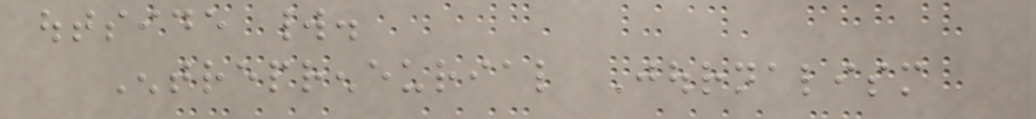outside world.
Entrepreneurial Journalism
